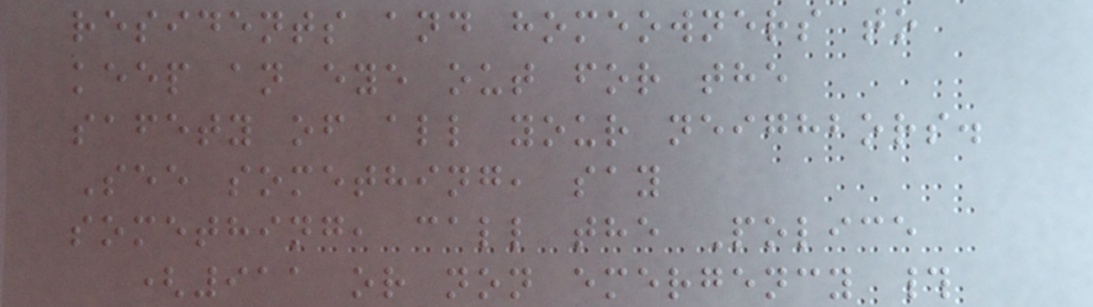residents and homeowners to
keep an eye out for the
safety of all your neighbors.
See something, say
something, call the Police
(911 or non emergency #
